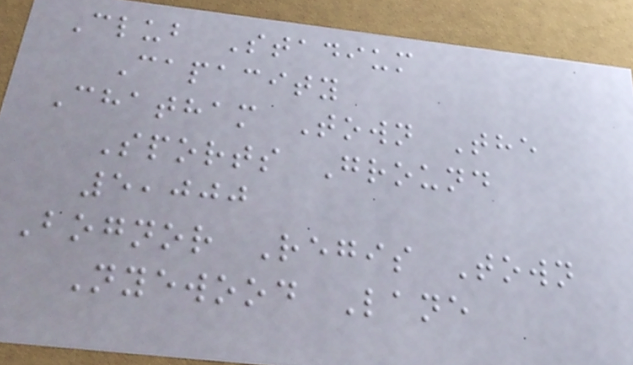Club Stadium
Capacity
Chatham Town The
Sports Ground
5,000
Bognor Regis Town
Nyewood Lane
